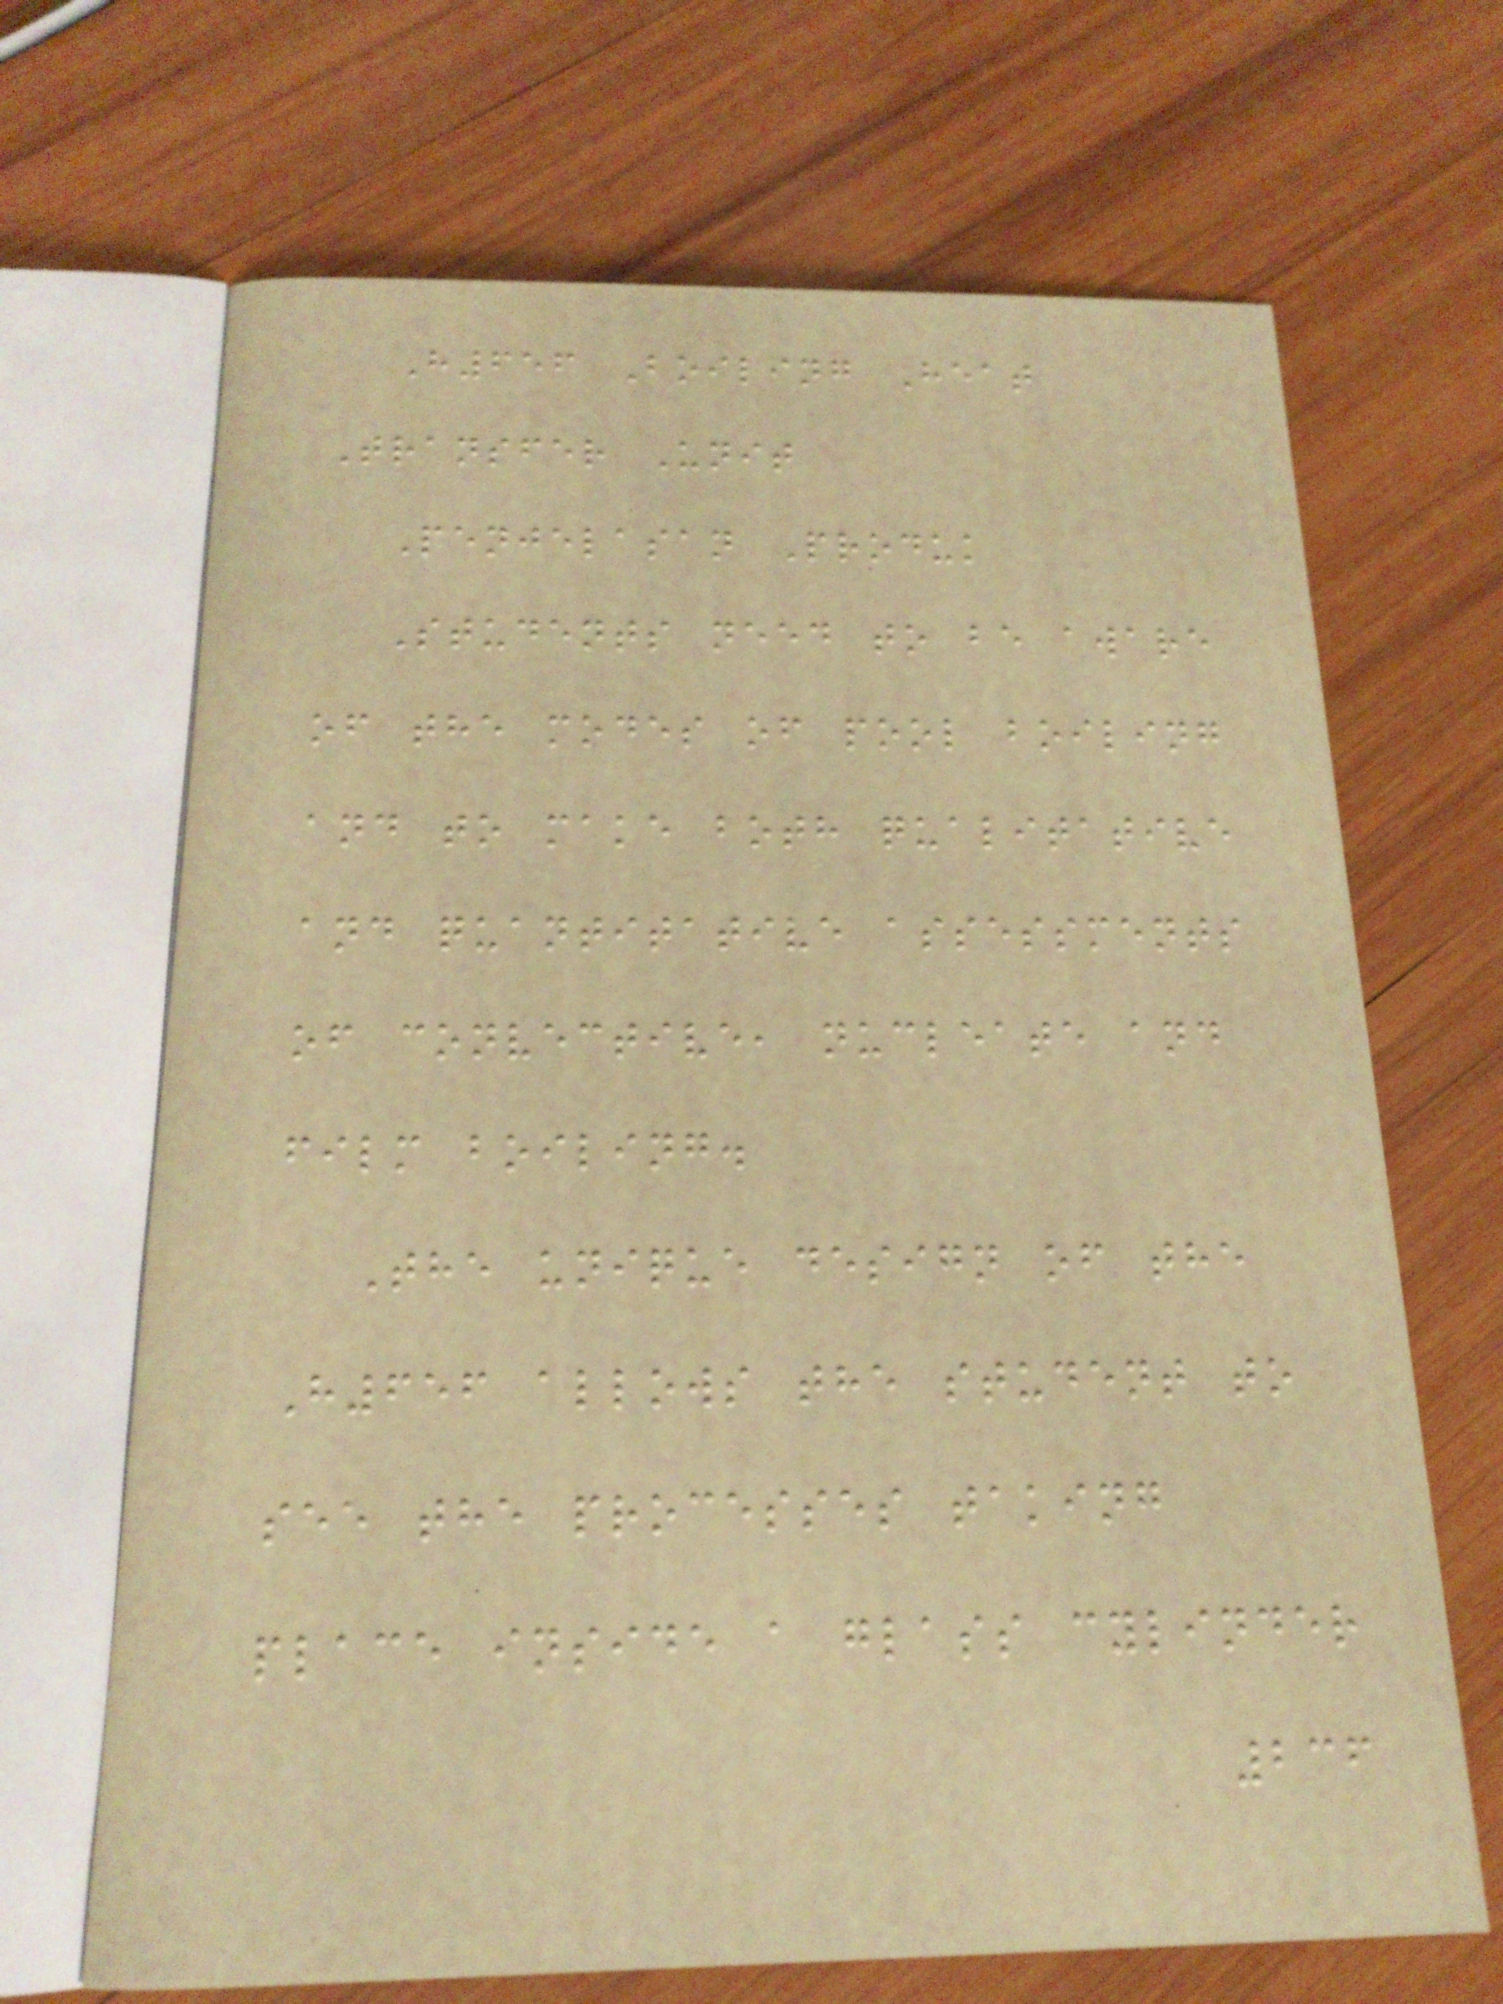H656 Boiling Heat
Transfer Unit
Penjelasan Produk
Students need to be aware
of the modes of pool boiling
and to make both qualitative
and quantitative assessments
of convective, nucleate and
film boiling.
The unique design of the
H656 allows the student to
see the processes taking
place inside a glass cylinder
236
